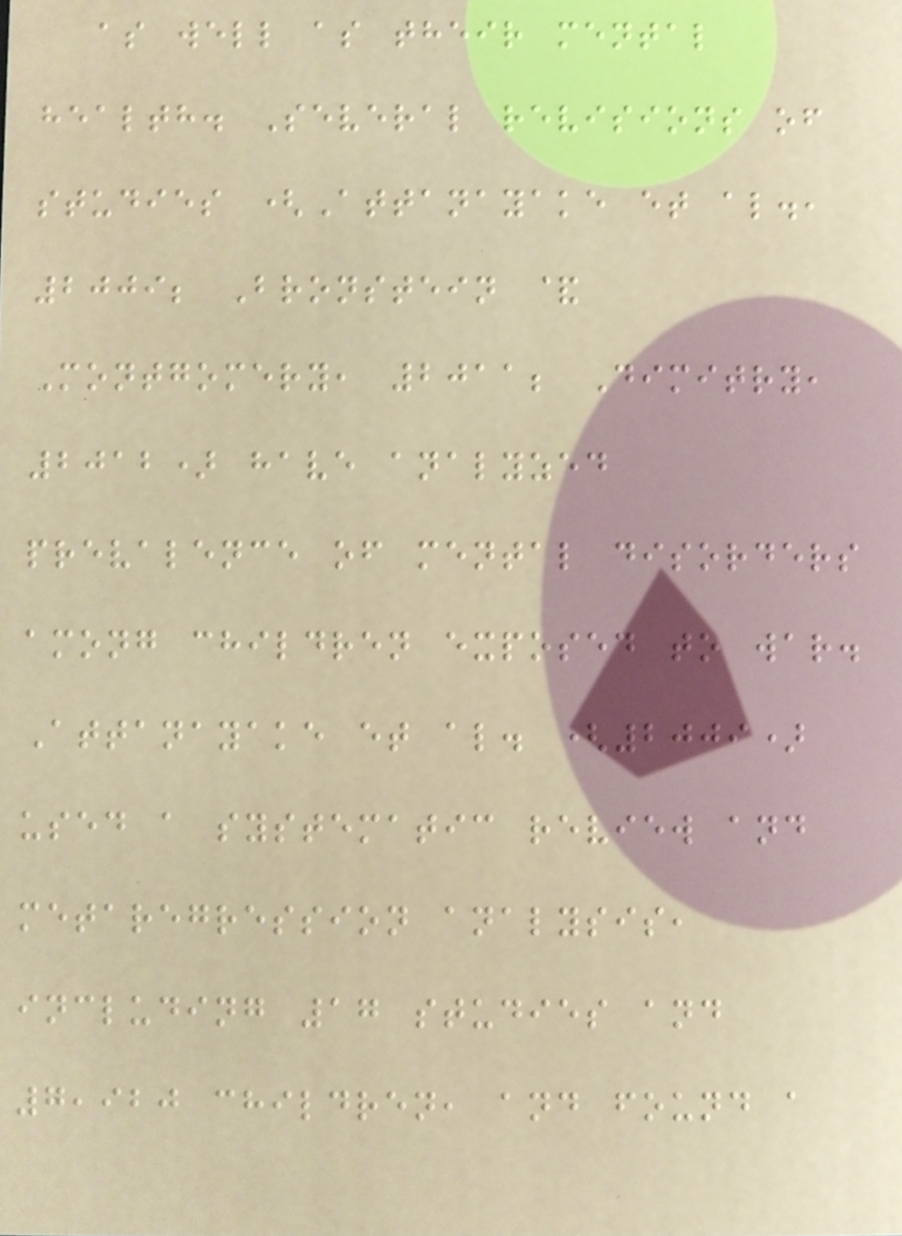as well as their mental
health. Several revisions of
studies (Attanayake et al.,
2009; Bronstein &
Montgomery, 2011; Dimitry,
2012) have analyzed
prevalence of mental disorders
among children exposed to war.
Attanayake et al. (2009)
used a systematic review and
metaregression analysis,
including 17 studies and
7,920 children, and found a
